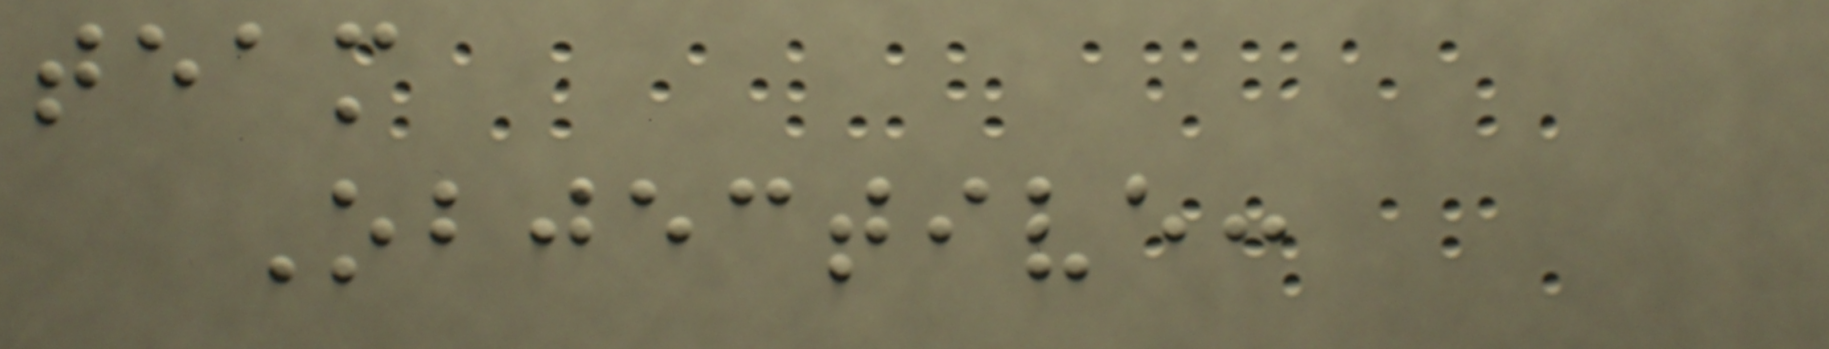team
Objective:
